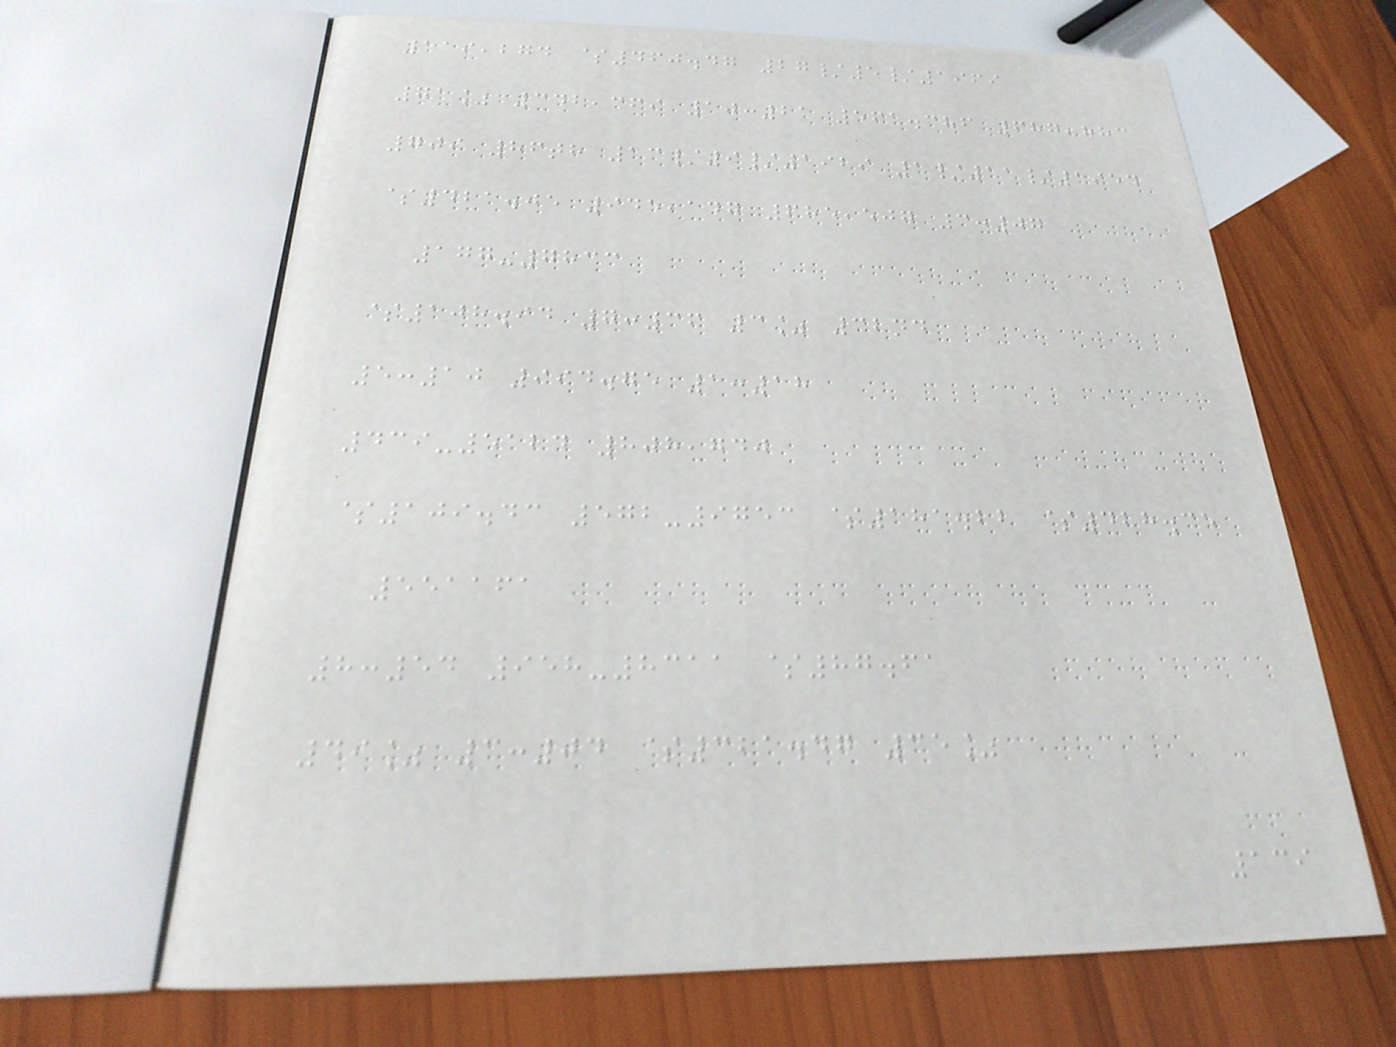119,274 $460.47 27/5/1969
71% 342,369 10:21 561.386 687,883
709 86th 13/9/1929 1/11/1954
$421.05 945,147 685,507 3:07
177-7833
$108.94 7:36 3% 32nd
5:10 994.75 1:18
439-5124 808,740
$109.43 572-9753 $181.22 $428.35
551161
8:54 958-8311 $87.61
49% 3:04 $321.47 35%
139
